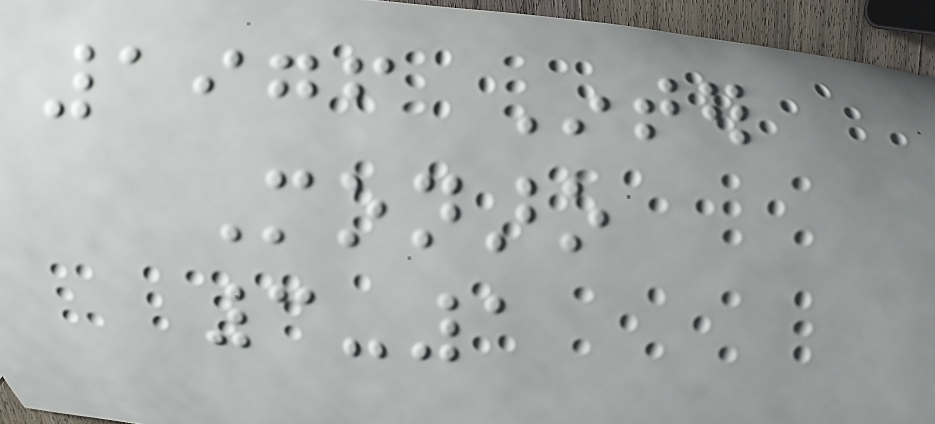1976 Inter
Monaro
3-1
